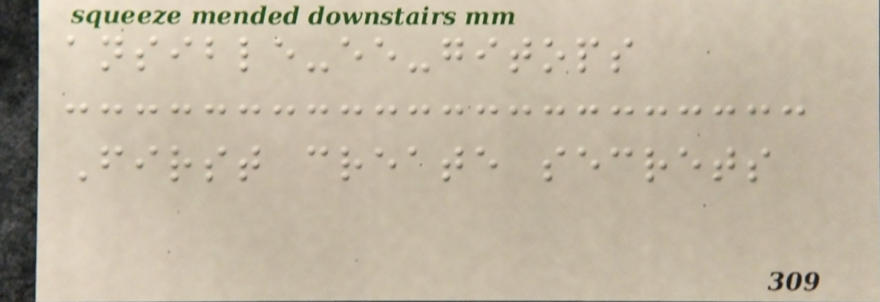ansible-ee-gitops
First create secrets
